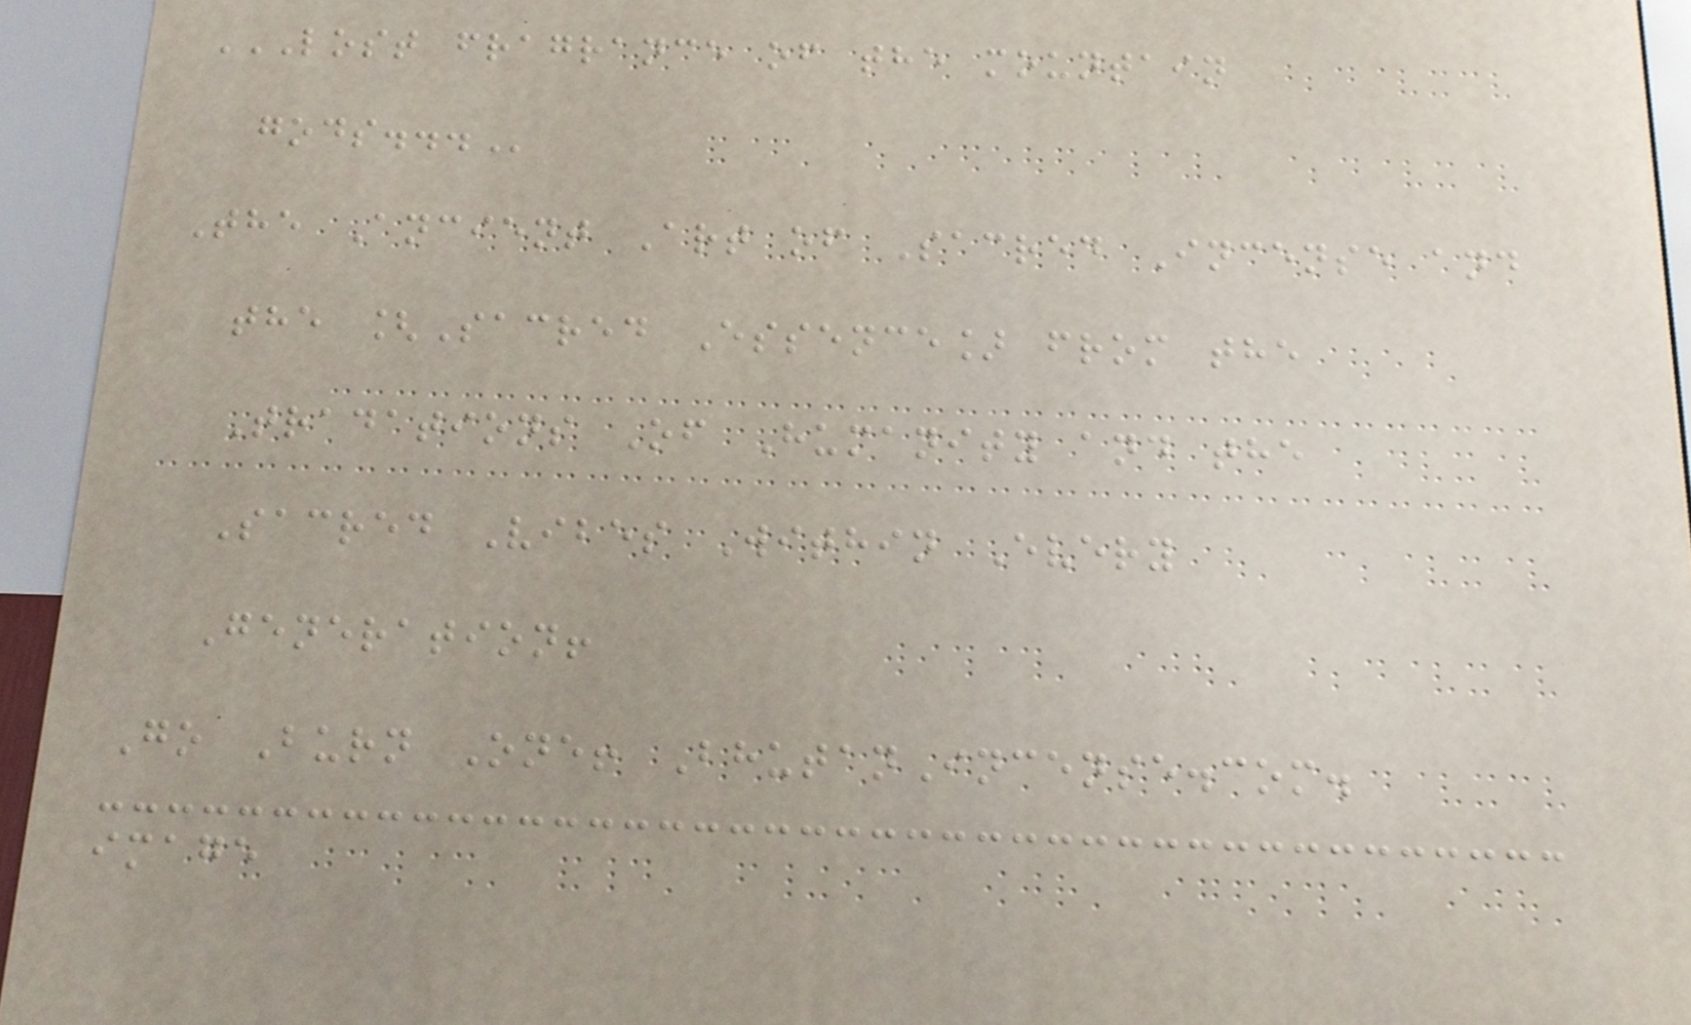LOST FRAGRANCE OF THE MOUNTAIN
GODS...
The Ancient Art of Sacred Incense and
the [Sacred Essence] from the
Tradations Of Humanity and the
Sacred Vibes Within Every
Generation!
Go Burn One! BhutanIncense.com.
image
